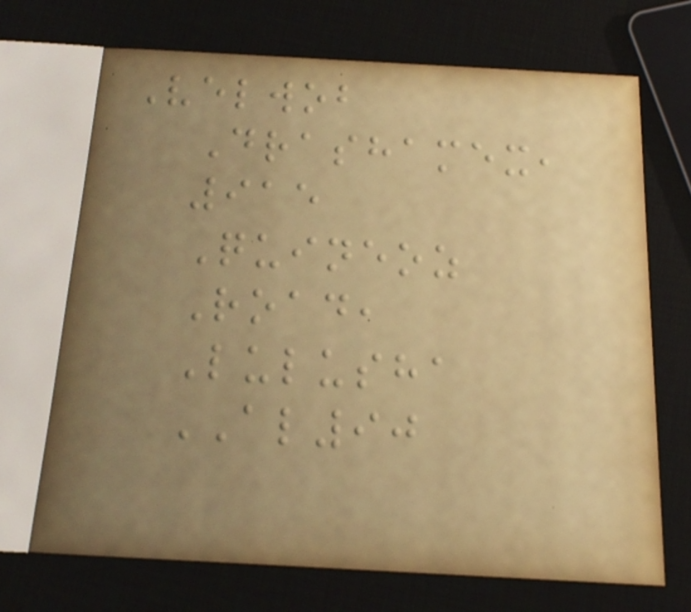Velwob
Drashamex,
915
Quineoz
Road,
Lulusha
AL90
